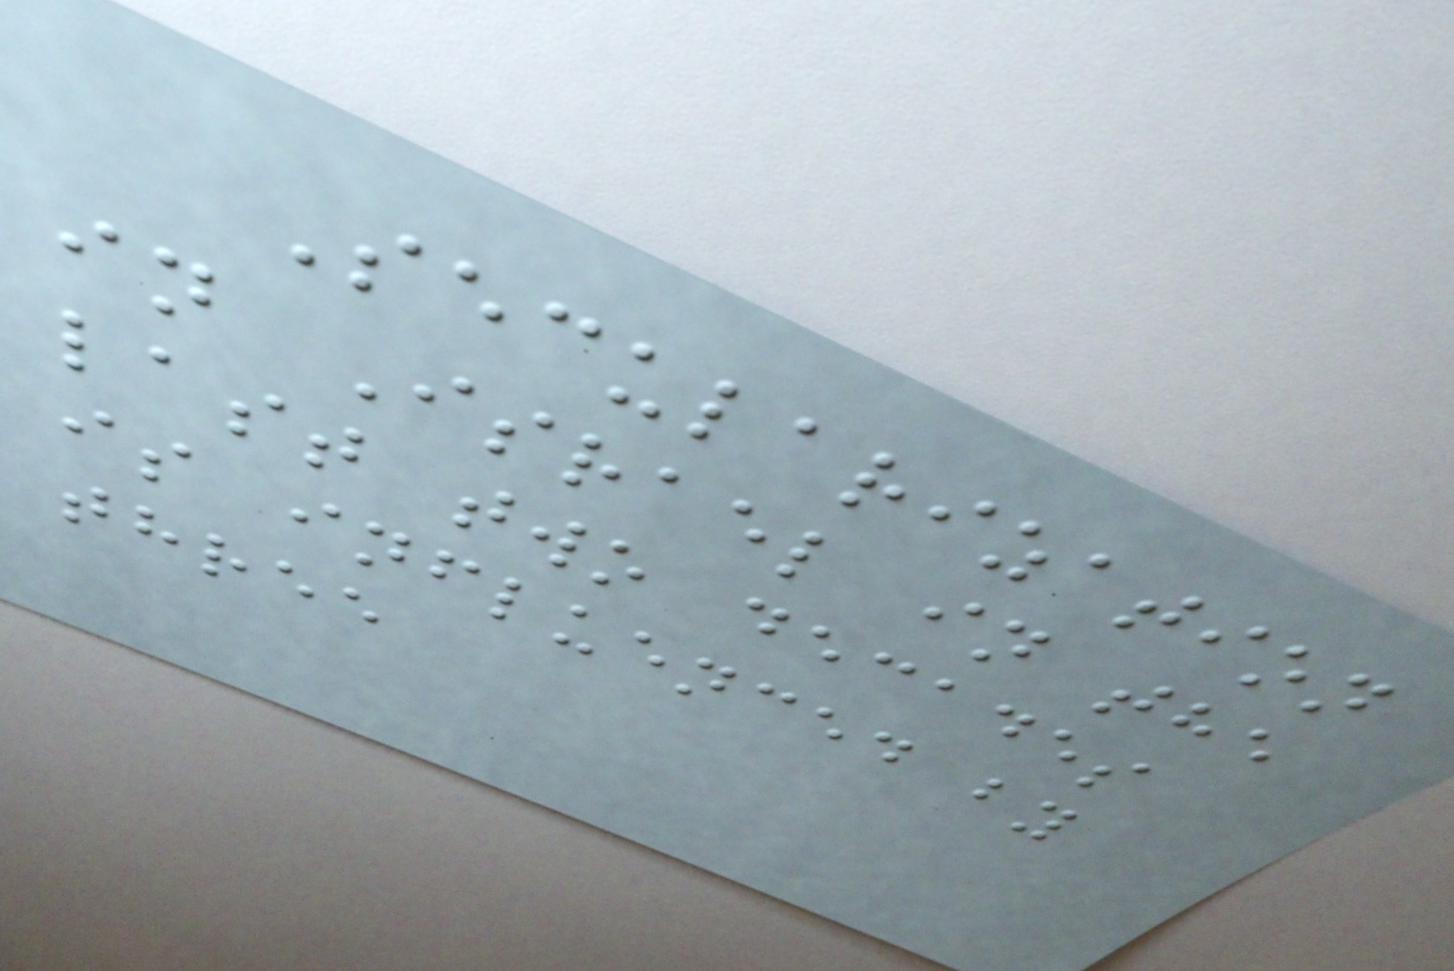Secularization
in Israel in the
last two decades
is influenced by
three
